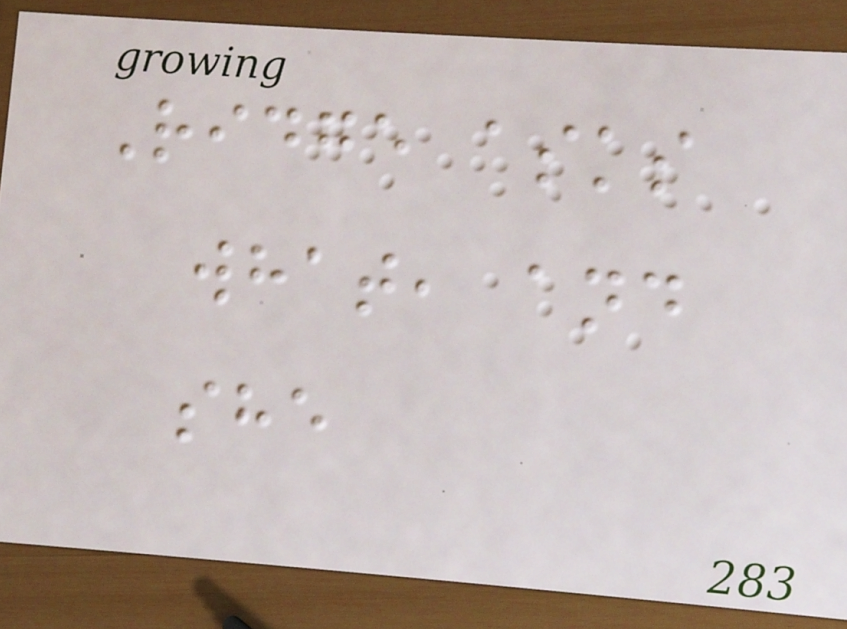Ridge asks
what, and
she
